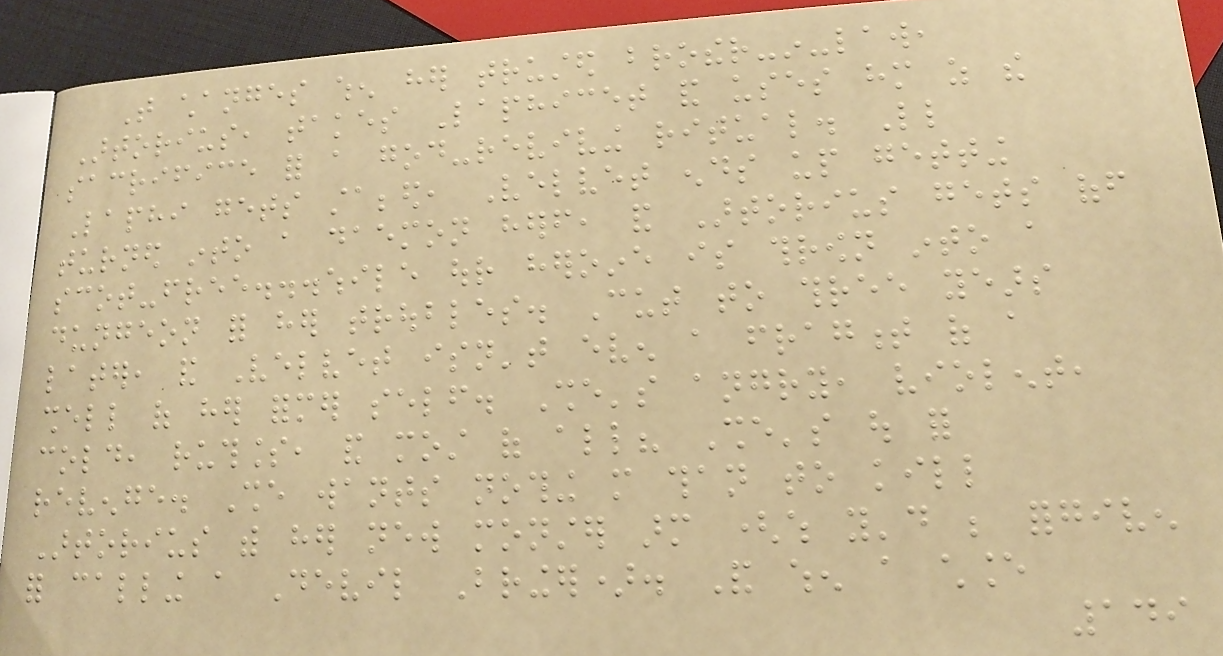That changes when her trusted brother-in-law,
Artorius, takes Laphicet and uses him as the
sacrifice for a god-reviving ritual. Little
Laphi gets stabbed, Velvet ends up getting
turned into a daemon herself, and Artorius gets off
scot-free...while our heroine is thrown into a
dungeon for her troubles. Cut to three years
later, and Velvet isn't even a fragment of a
shell of her former self. She's angry, violent,
cold, ruthless, and most of all? She's out for
revenge. She wants nothing more than to kill
Artorius with her new monster arm (which you'd be forgiven
for calling a Devil Bringer). And when a chance
149
